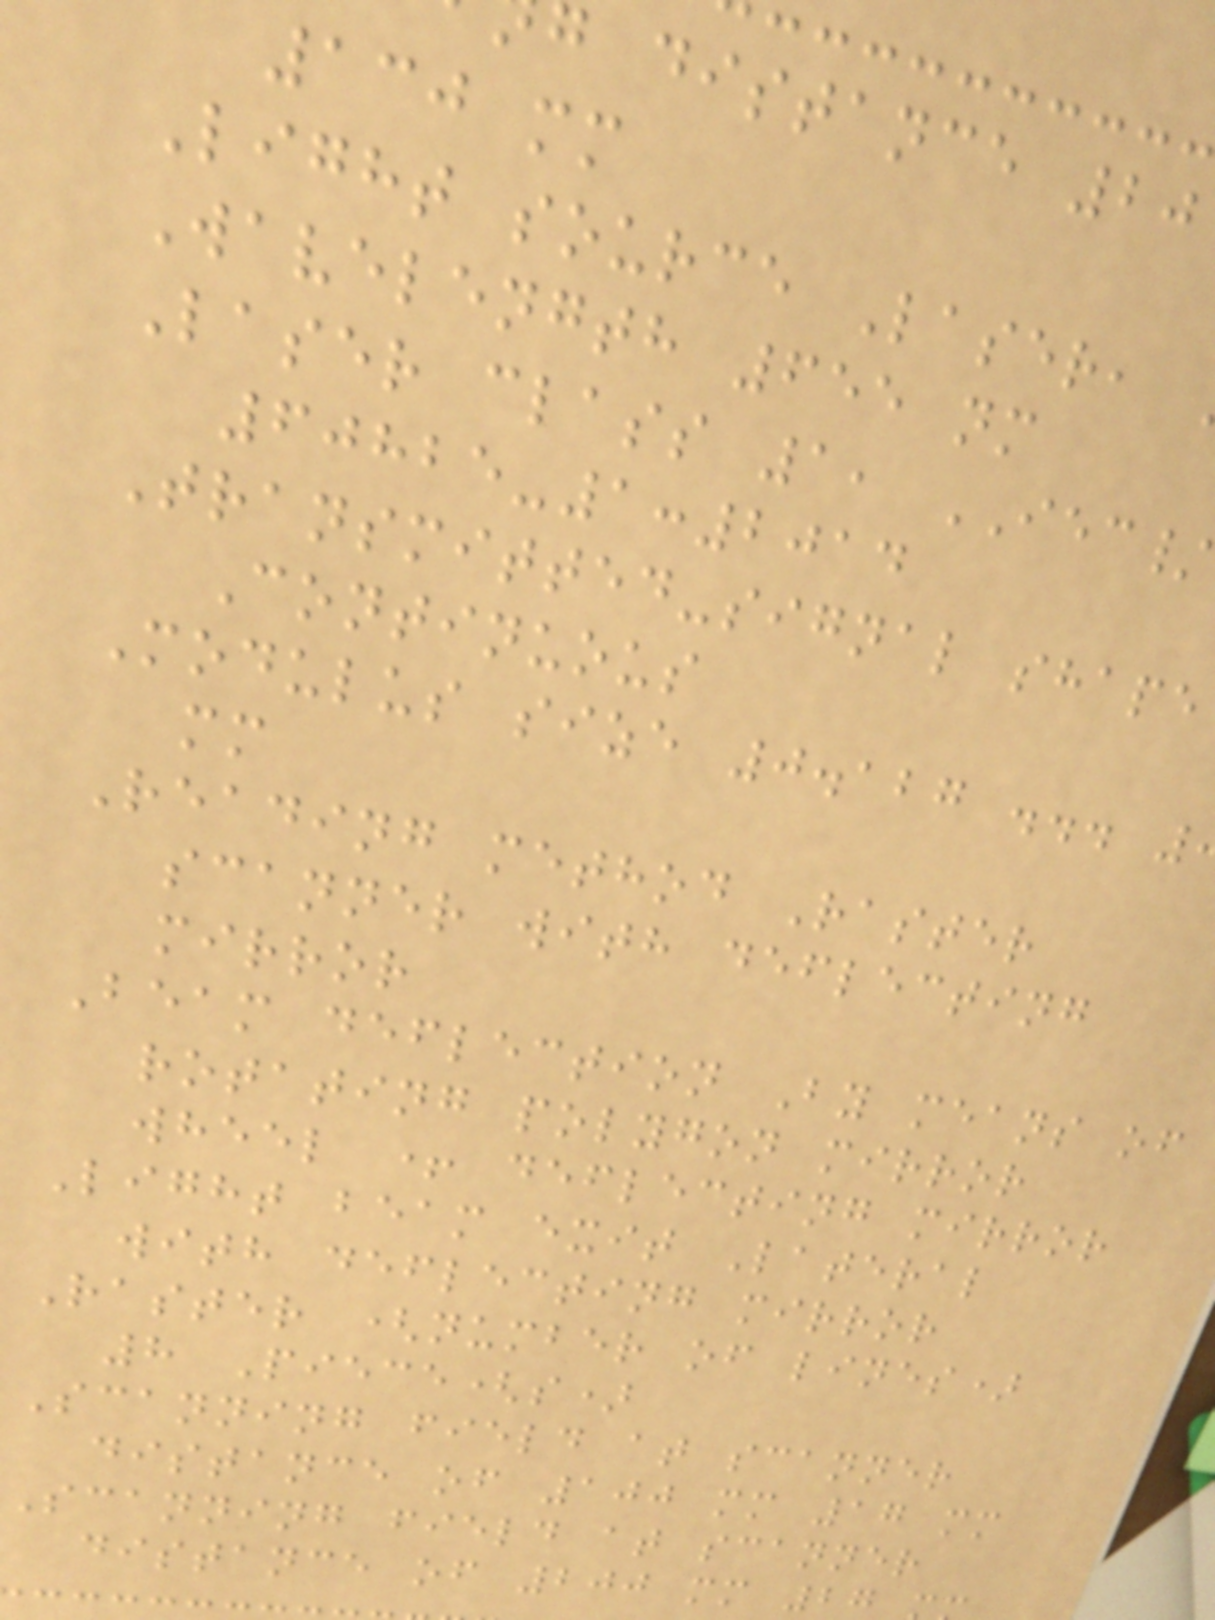g distance 20
130 mm
Light source Laser,
Wavelength 655 nm
Laser class 1, IEC/
60825-1:2014
Transmitted-signal shape
Continuous
Modulus size 0.127 ...
mm
Reading method Raster
scanner with deflecting
mirror
Beam deflection By means of
rotating polygon mirror
wheel + deflecting mirror
Light beam exit Lateral
with deflecting mirror
Raster (number of lines)
8 Piece(s)
Scanning field at scanner
distance of 100 mm 17 mm
Scanning field at scanner
distance of 200 mm 27
